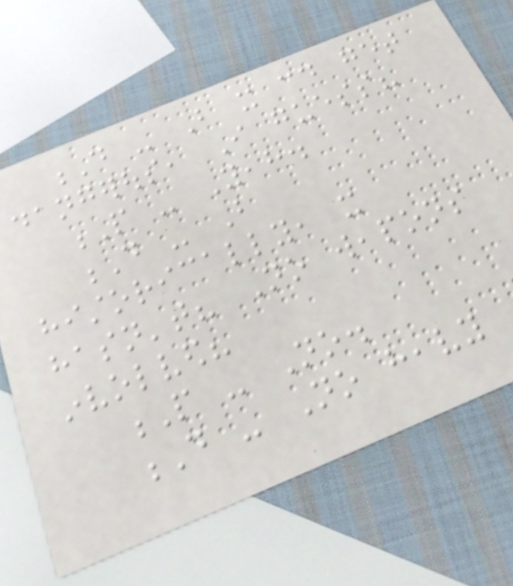D - But it could get
dangerous, I guess?
P - Yeah.
D - But
historically, it
hasn't? No weapons
involved?
P - No.
D - No heavy
